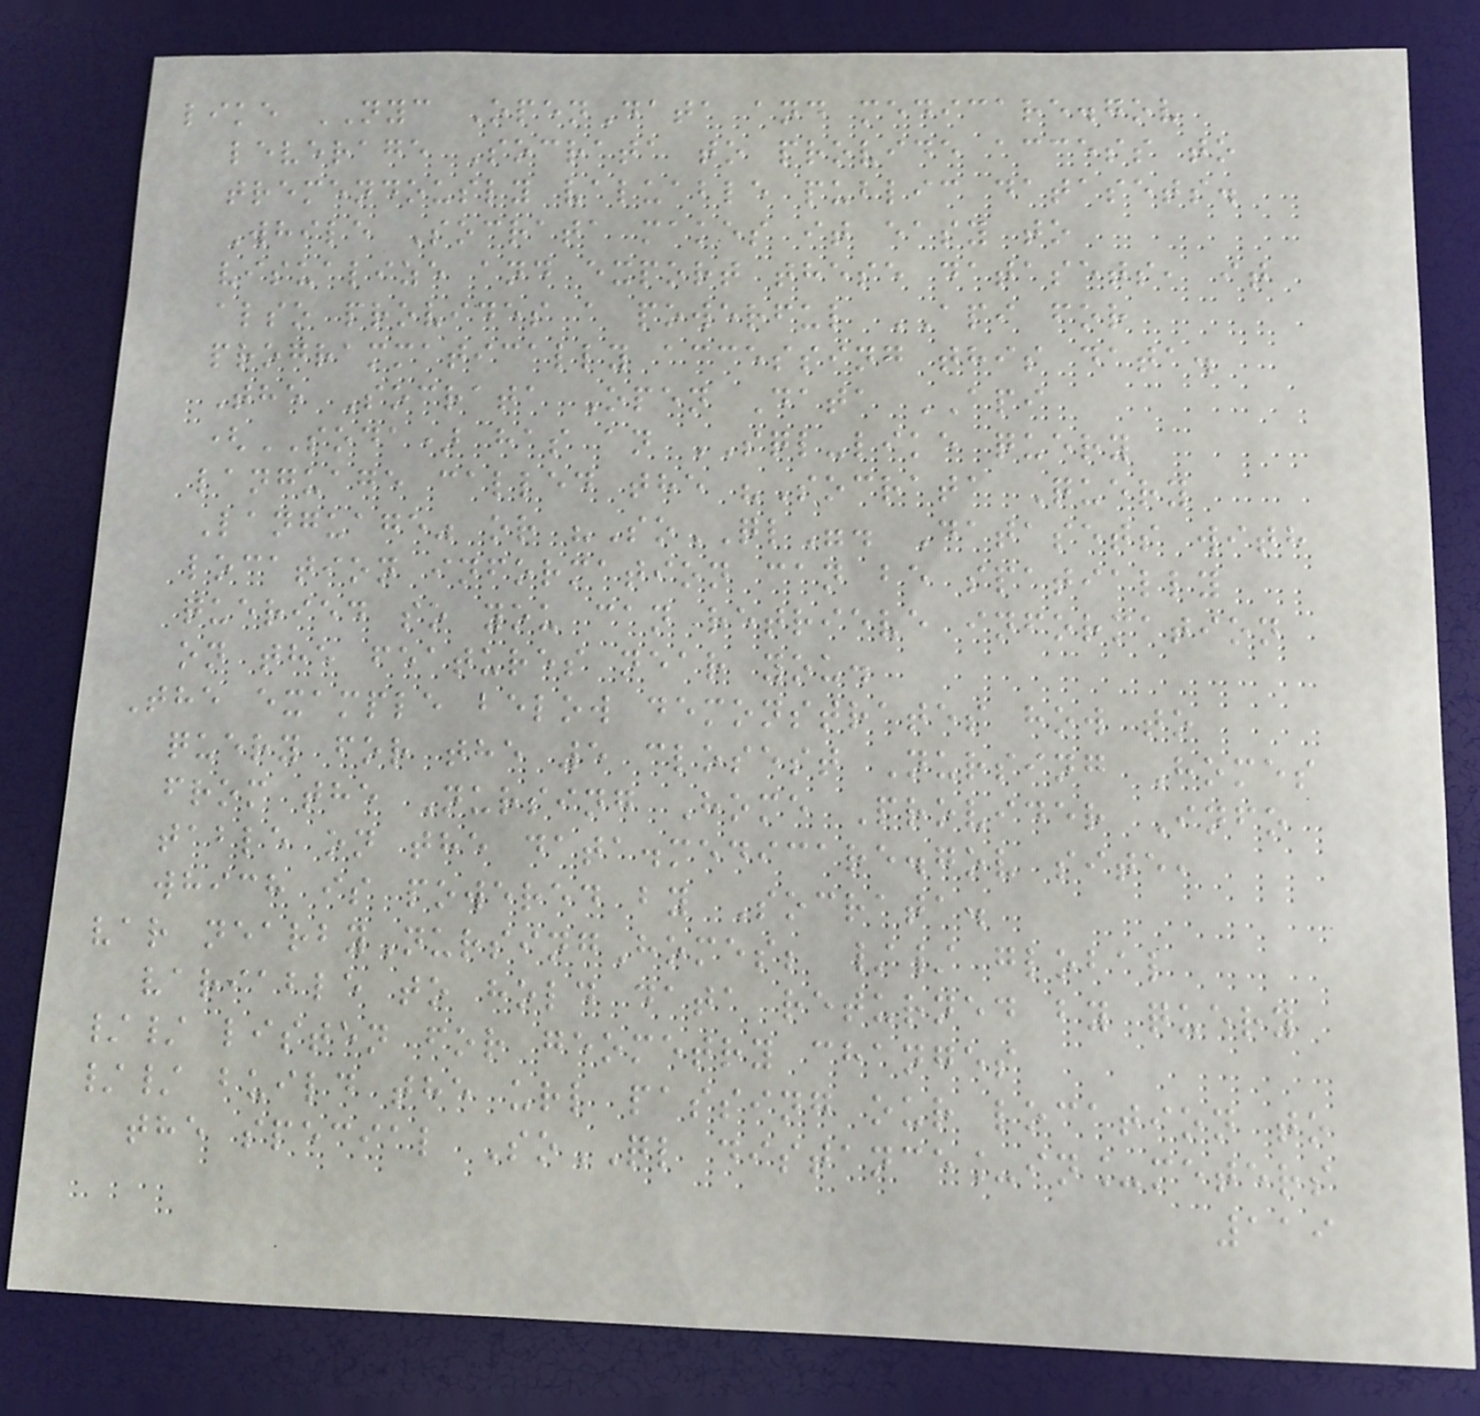like NYC OpenData and medicare.gov
leverage Socrata to provide access to
tremendously valuable public datasets.
While Socrata makes it easy to
visualize and export these datasets, it
also provides a powerful API for
programmatically accessing this data.
The Socrata Open Data API
(SODA) has an SQL-like query
language called the "Socrata Query
Language" or "SoQL". Datasets with
location information can be spatially
queried so you can retrieve information
on the features near you.
The example below demonstrates how to
query for the 5 closest Nursing Homes
from the Nursing Home Provider Info
table on the data.medicare.gov site,
which is powered by Socrata.
var nearbyNursingHomes; // global
variable to hold data returned by query
// listen for geometry changes
// build the url passing our location to
the special SoQL distance_in_meters
119
